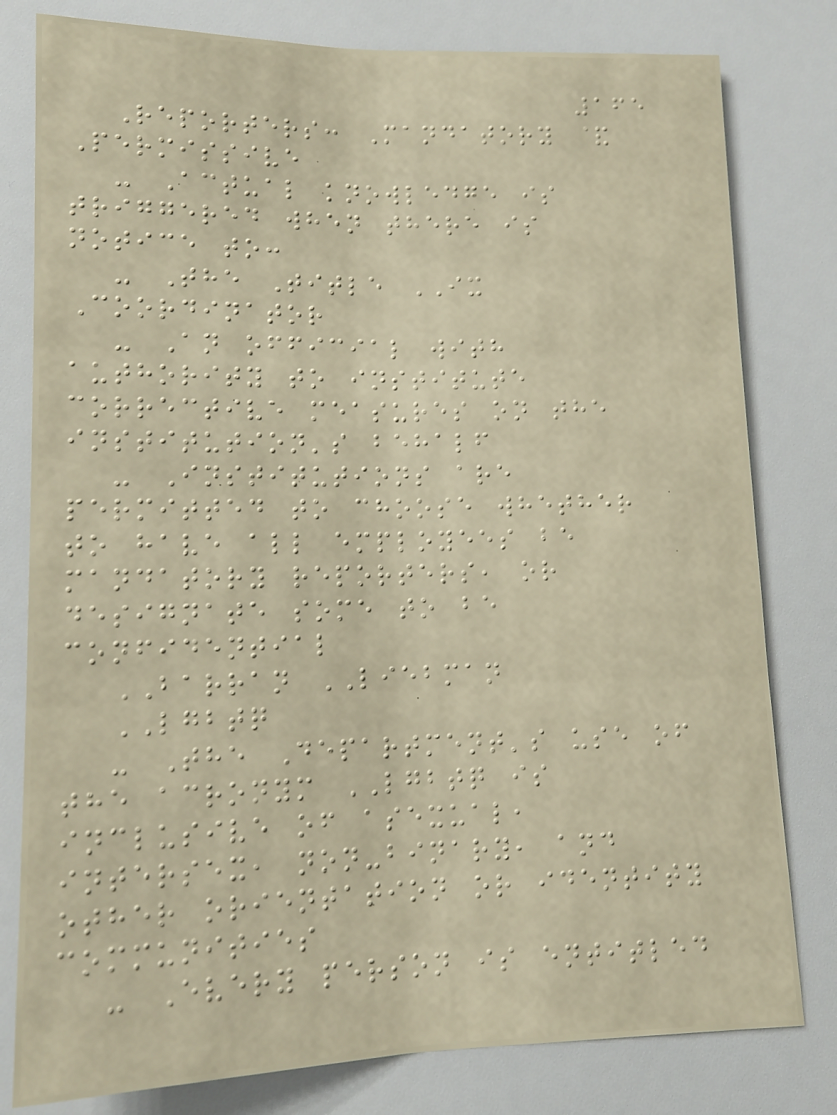165
Reporters: Mandatory &
Permissive
- Actual knowledge is
triggered when there is
notice to:
- The Title IX
Coordinator
- An official with
authority to institute
corrective measures on the
institution's behalf
- Institutions are
permitted to choose whether
to have all employees be
mandatory reporters, or
designate some to be
confidential
BARRAN LIEBMAN
LGBTQ
- The Department's use of
the acronym LGBTQ is
inclusive of asexual,
intersex, non-binary, and
other orientation or identity
communities
- Every person is entitled
